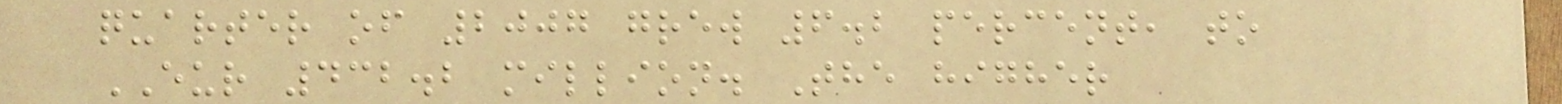quarter of 2007 grew 6.2 percent, to
EUR 432.2 million. The higher
